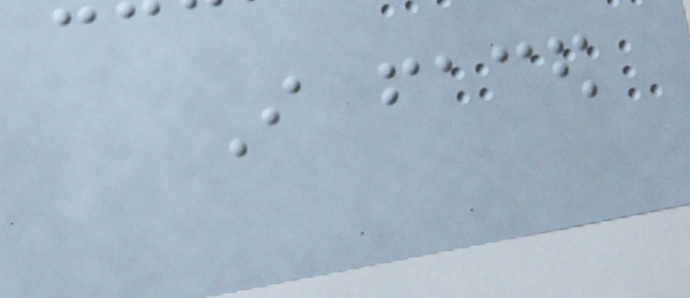I faced
